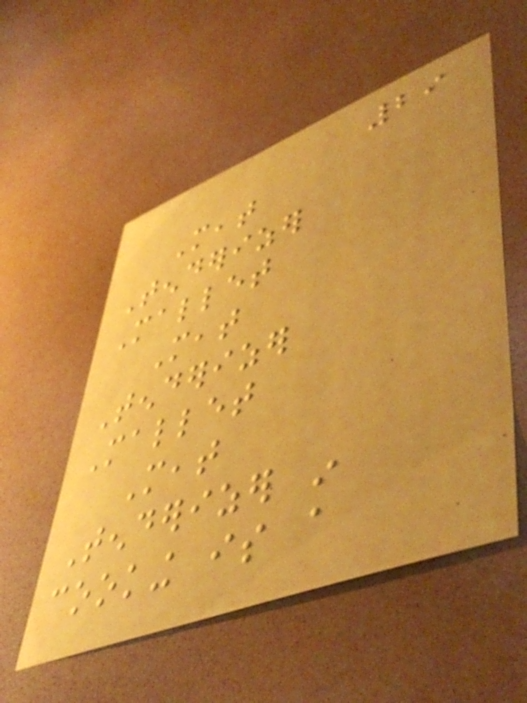29
Meat
Tenderizer
Mallet
Meat
Tenderizer
Mallet
Meat
Tenderizer in
cooking is a
